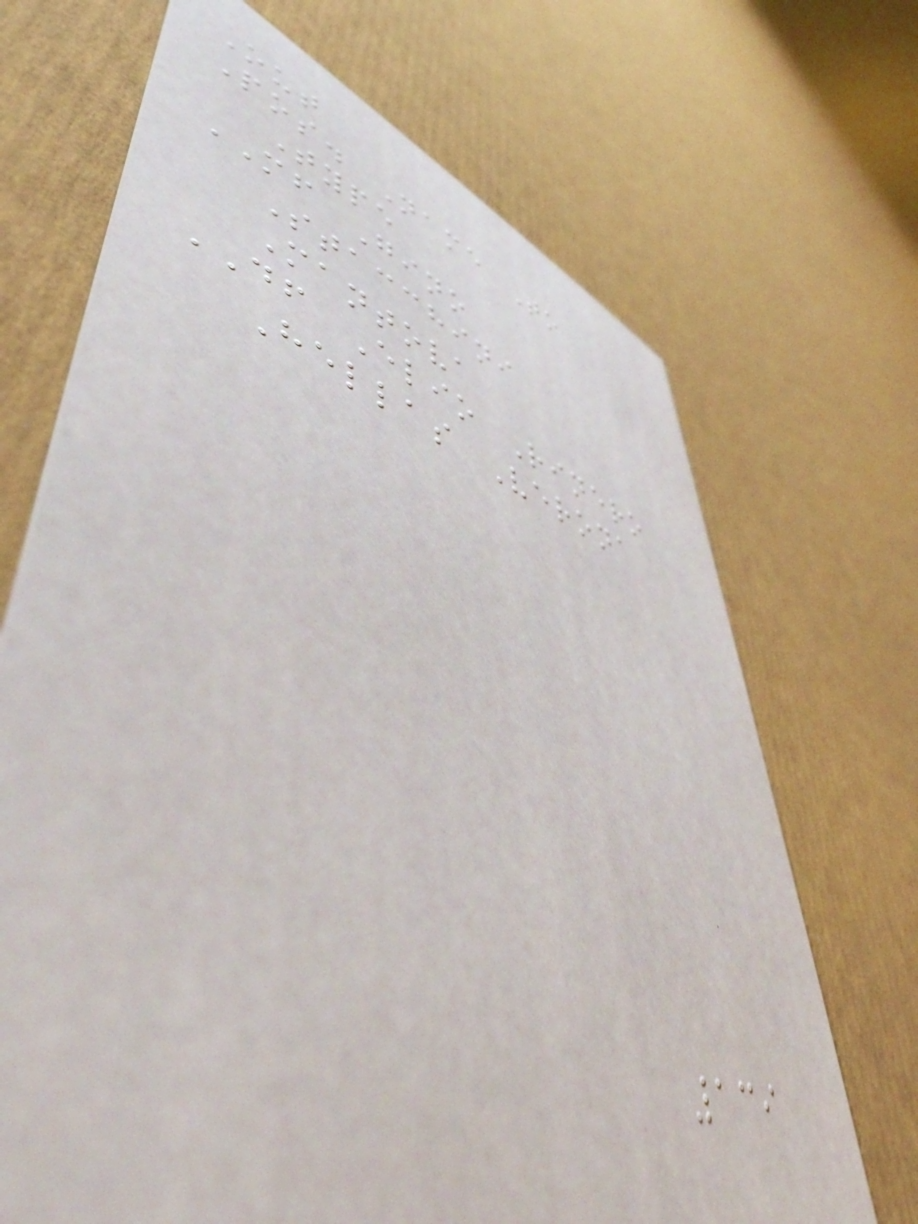Out
Pos. Name To
Type
MF Gino
Stacchini
Mantova
DF Elio Rinero
Hellas Verona
139
